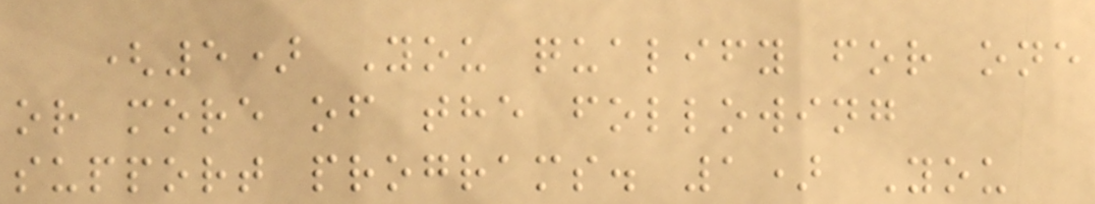(5) You qualify for one
or more of the following
support programs. 1) You
